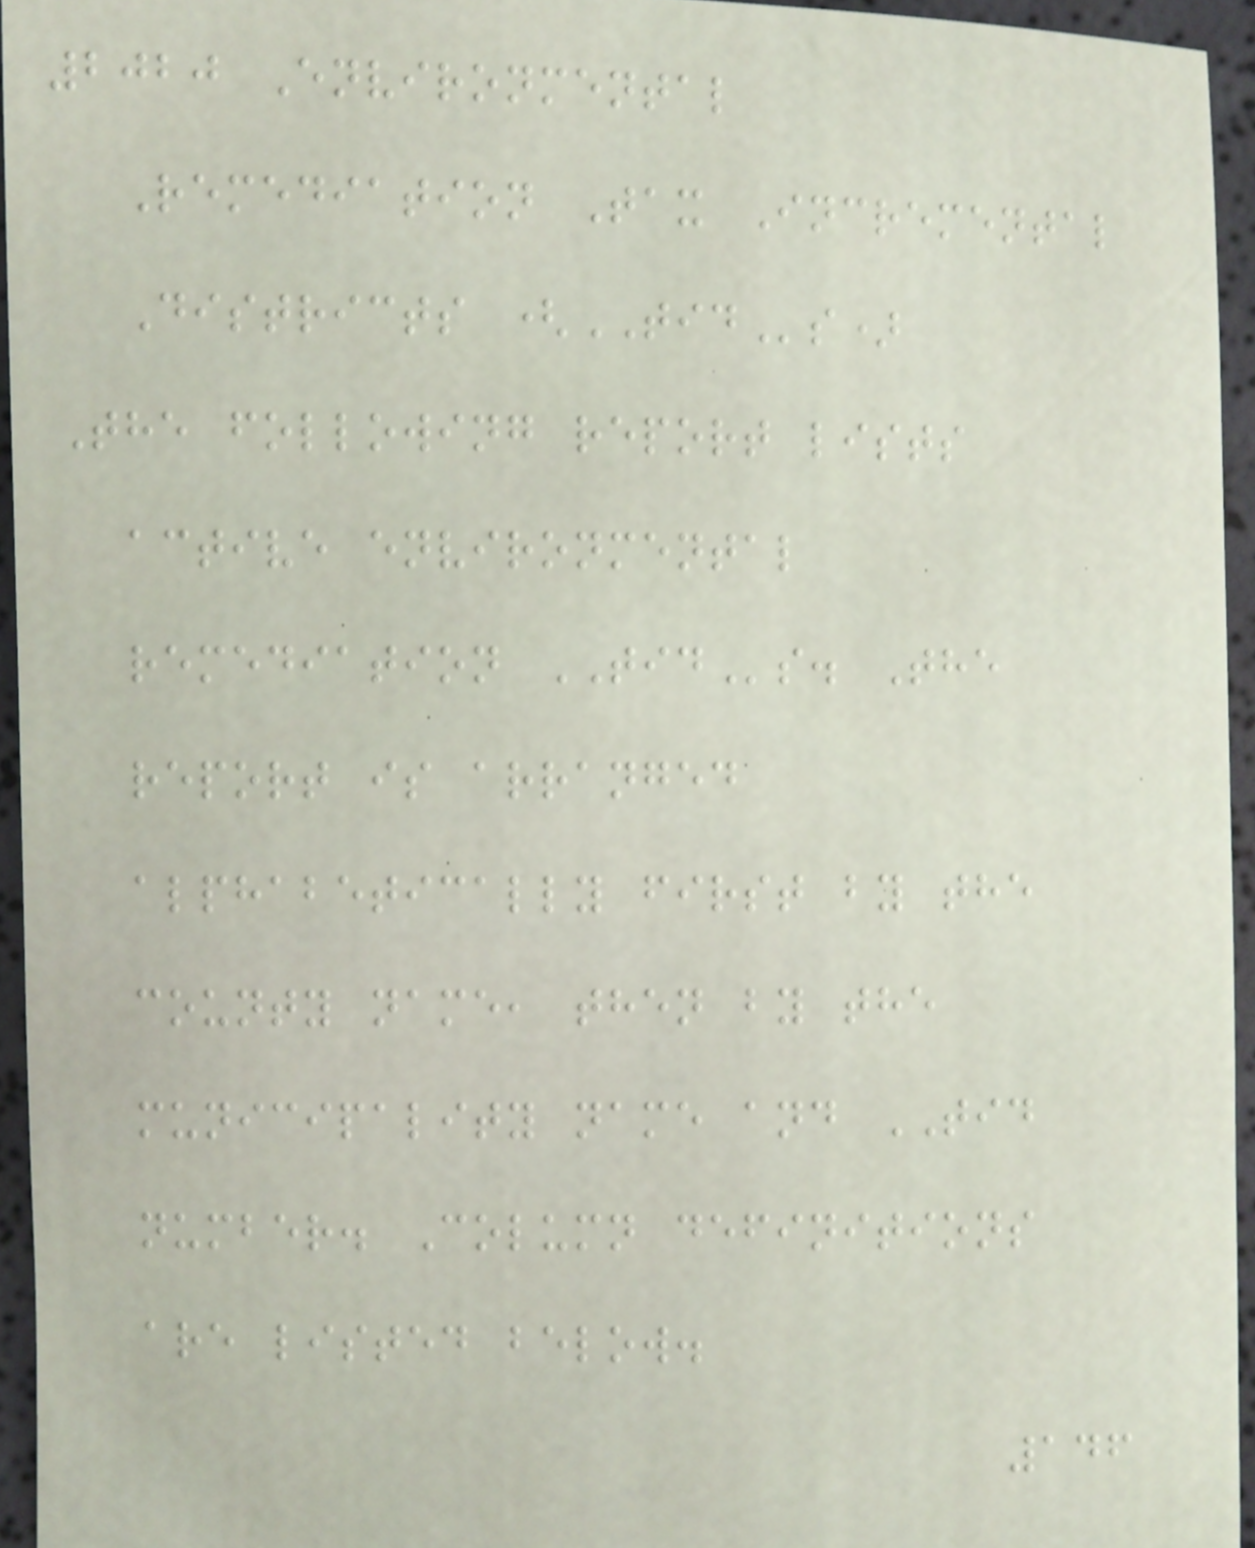2020 Environmental
Remediation Tax Incremental
Districts (TIDs)
The following report lists
active environmental
remediation TIDs. The
report is arranged
alphabetically first by the
county name, then by the
municipality name and TID
number. Column definitions
are listed below.
146
